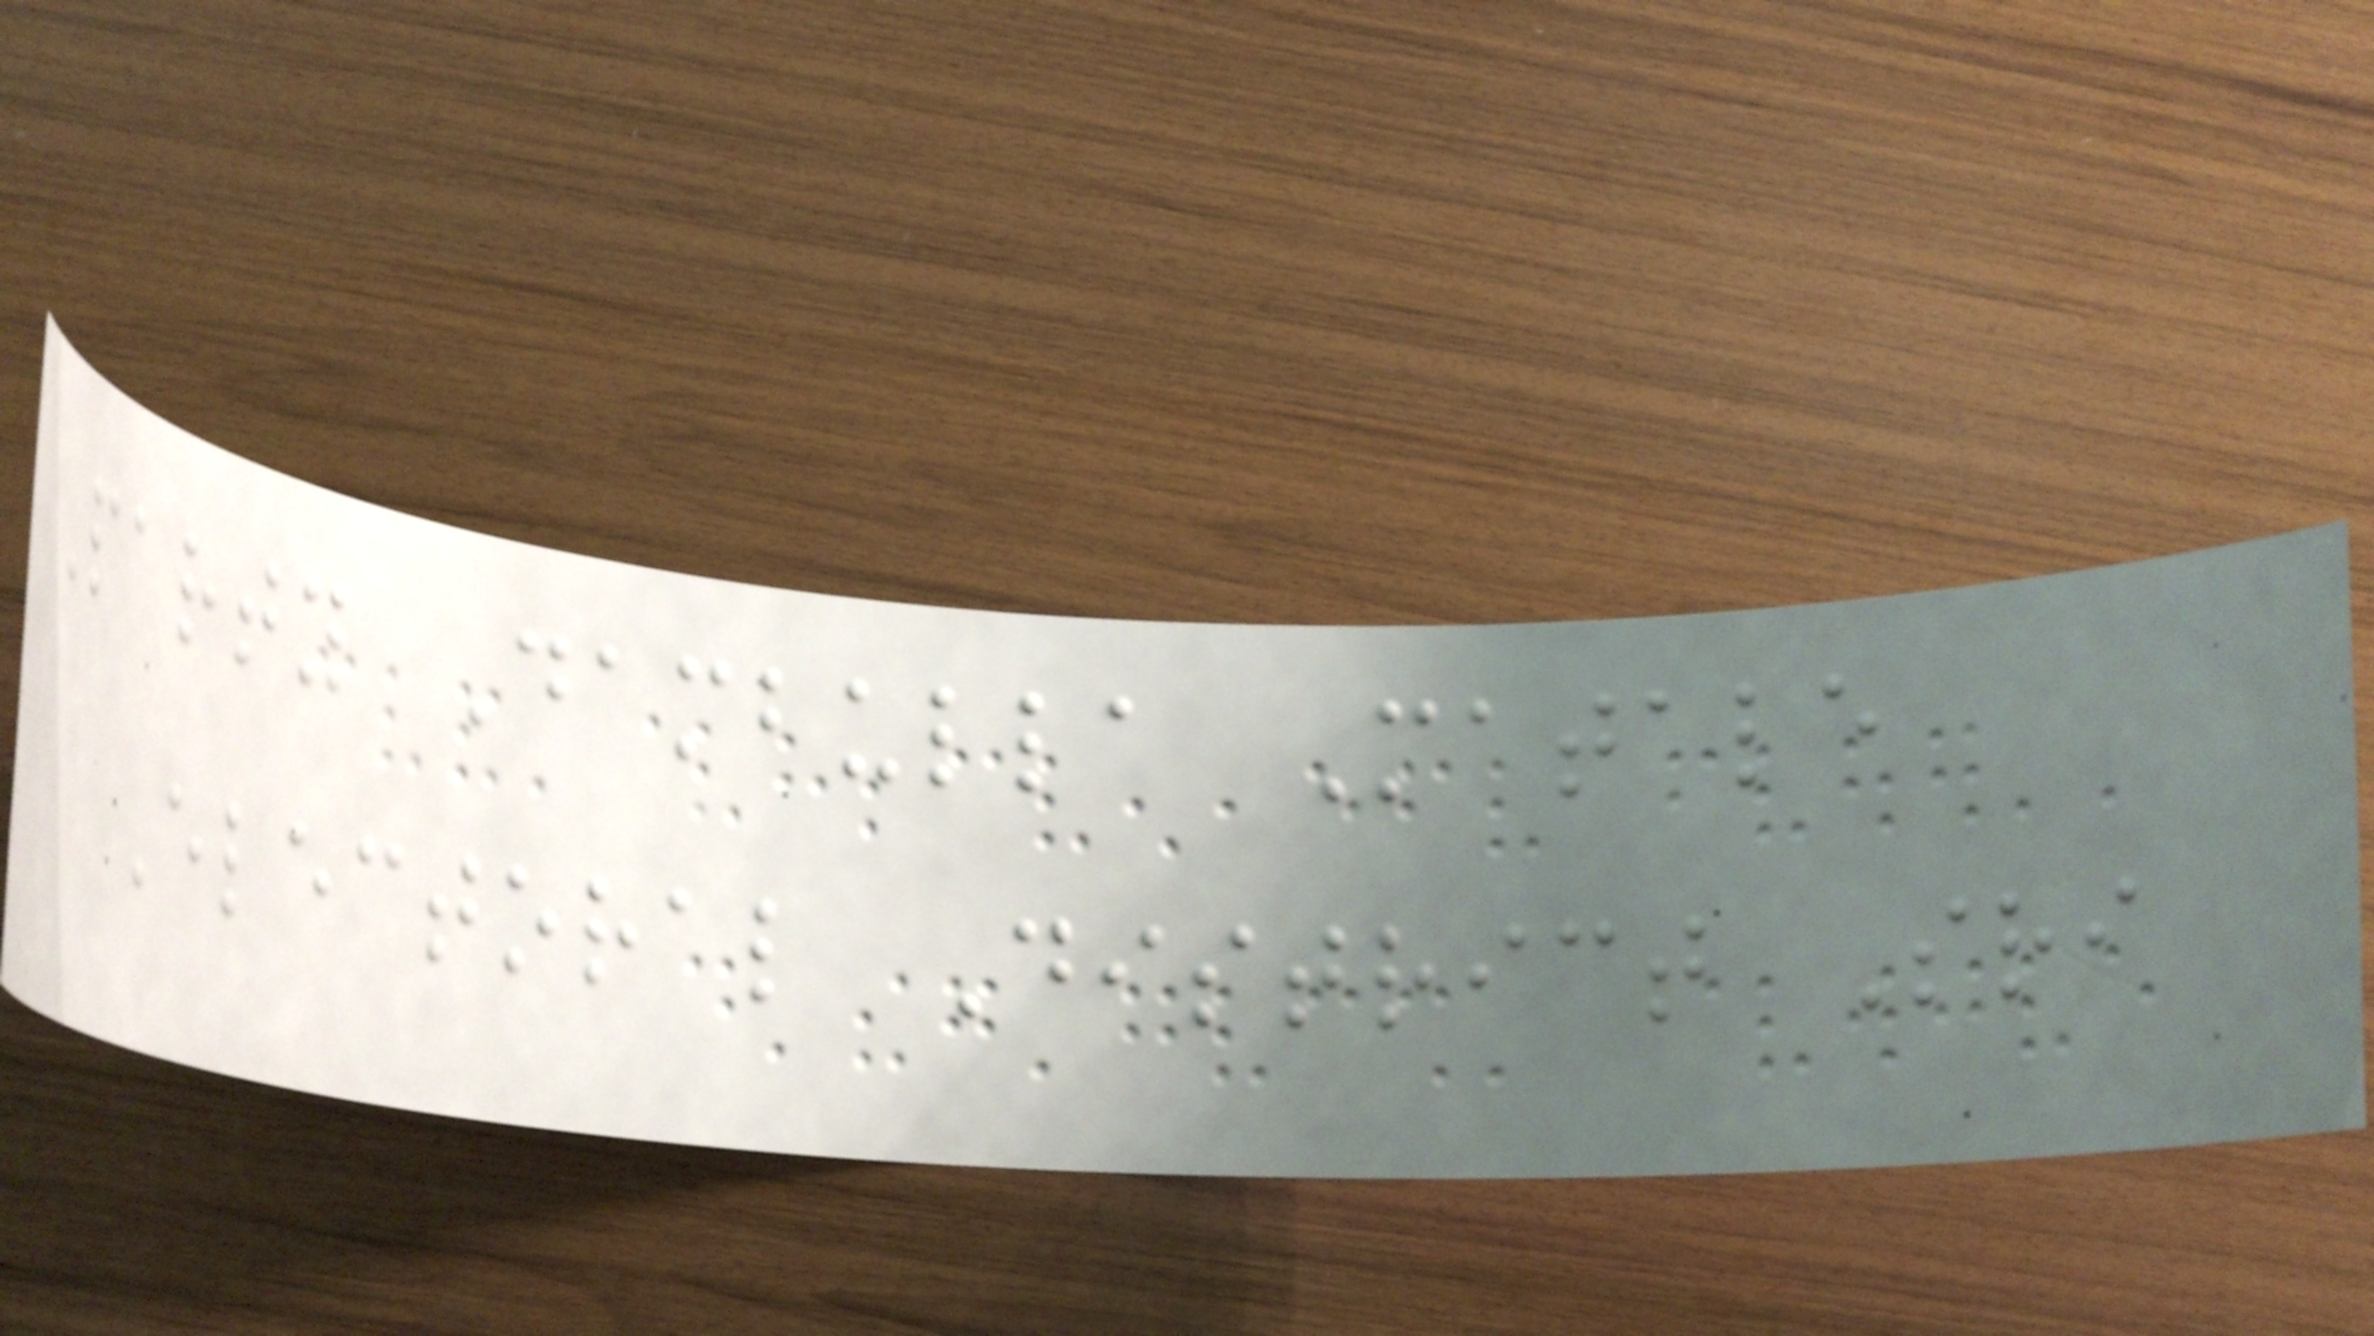Party Dambulla Matale
Electoral District Sri
